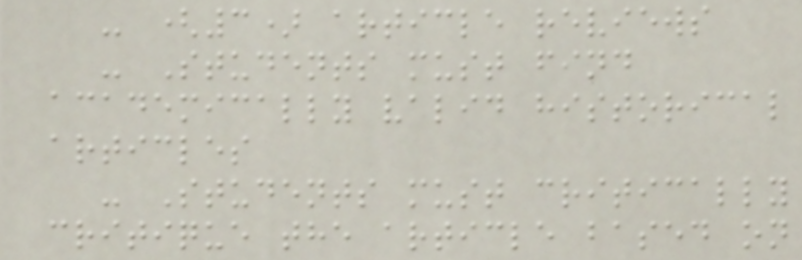- (3) article reviews
- Students must find
academically valid historical
articles
- Students must critically
critique the article based on
